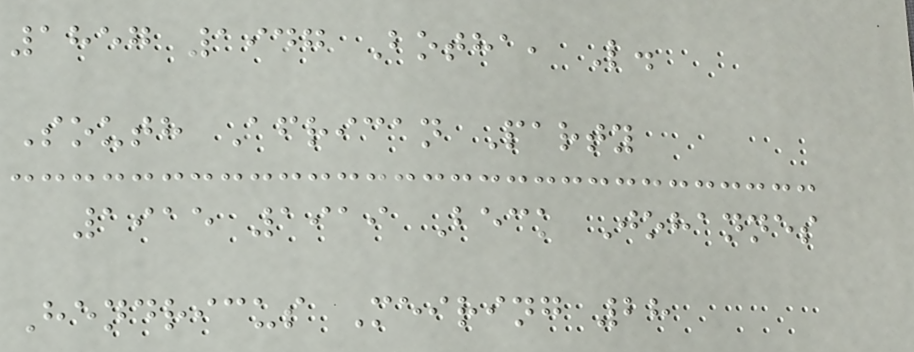1857 1947 Botha, L.
South African Party
1915 1919 Beck Johannes
Hendricus Meiring 28
